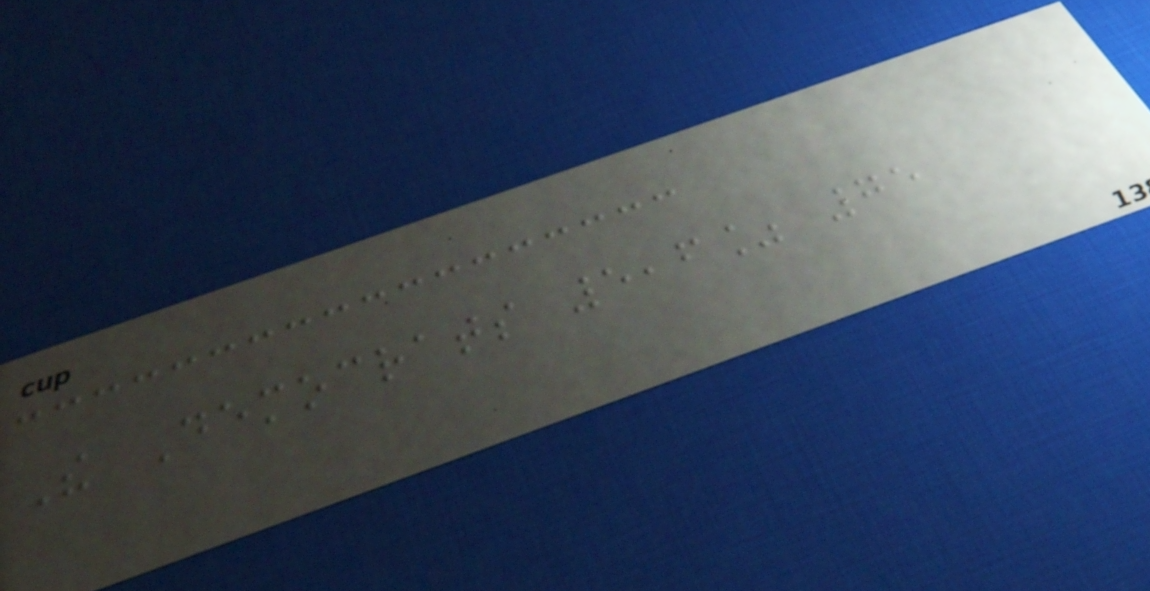The Democrats 5,6% 75
